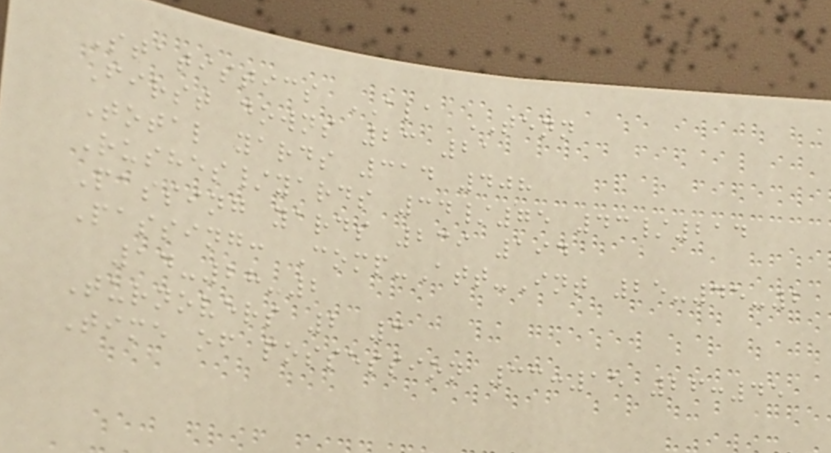Statistics ALA TENN
First downs 23 21
Total yards 314 408
Rushes/yards 34/75 43/214
Passing yards 239 194
Passing: Comp-Att-Int 25-45-2
14-28-2
Turnovers 2 3
Time of possession 33:15 26:45
